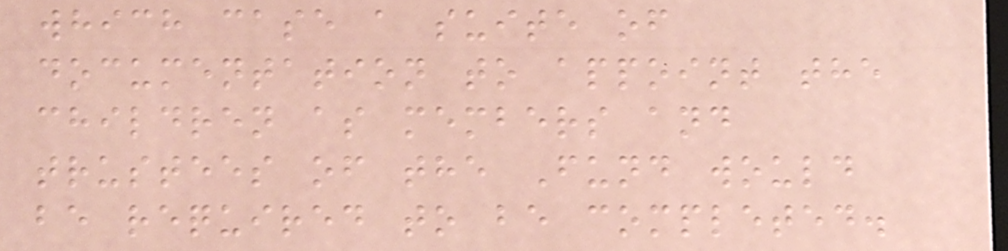which case a suite of
documentation to appoint the
children as members and
trustees of the Fund would
be required to be completed.
